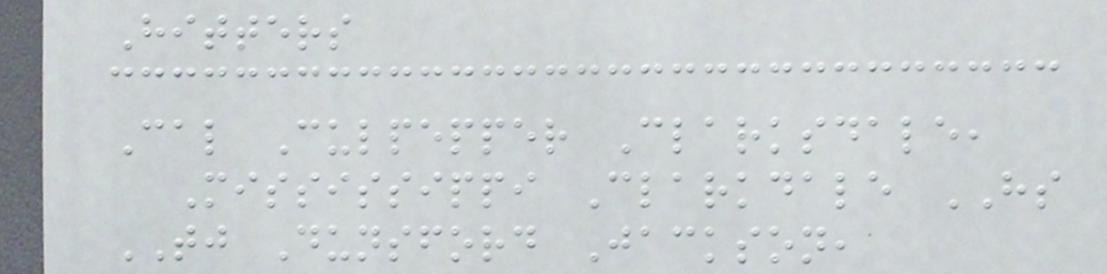Hitters
Cal Culpepper Clarksdale,
Mississippi Clarkdale HS
TJ Dunsford Jackson,
